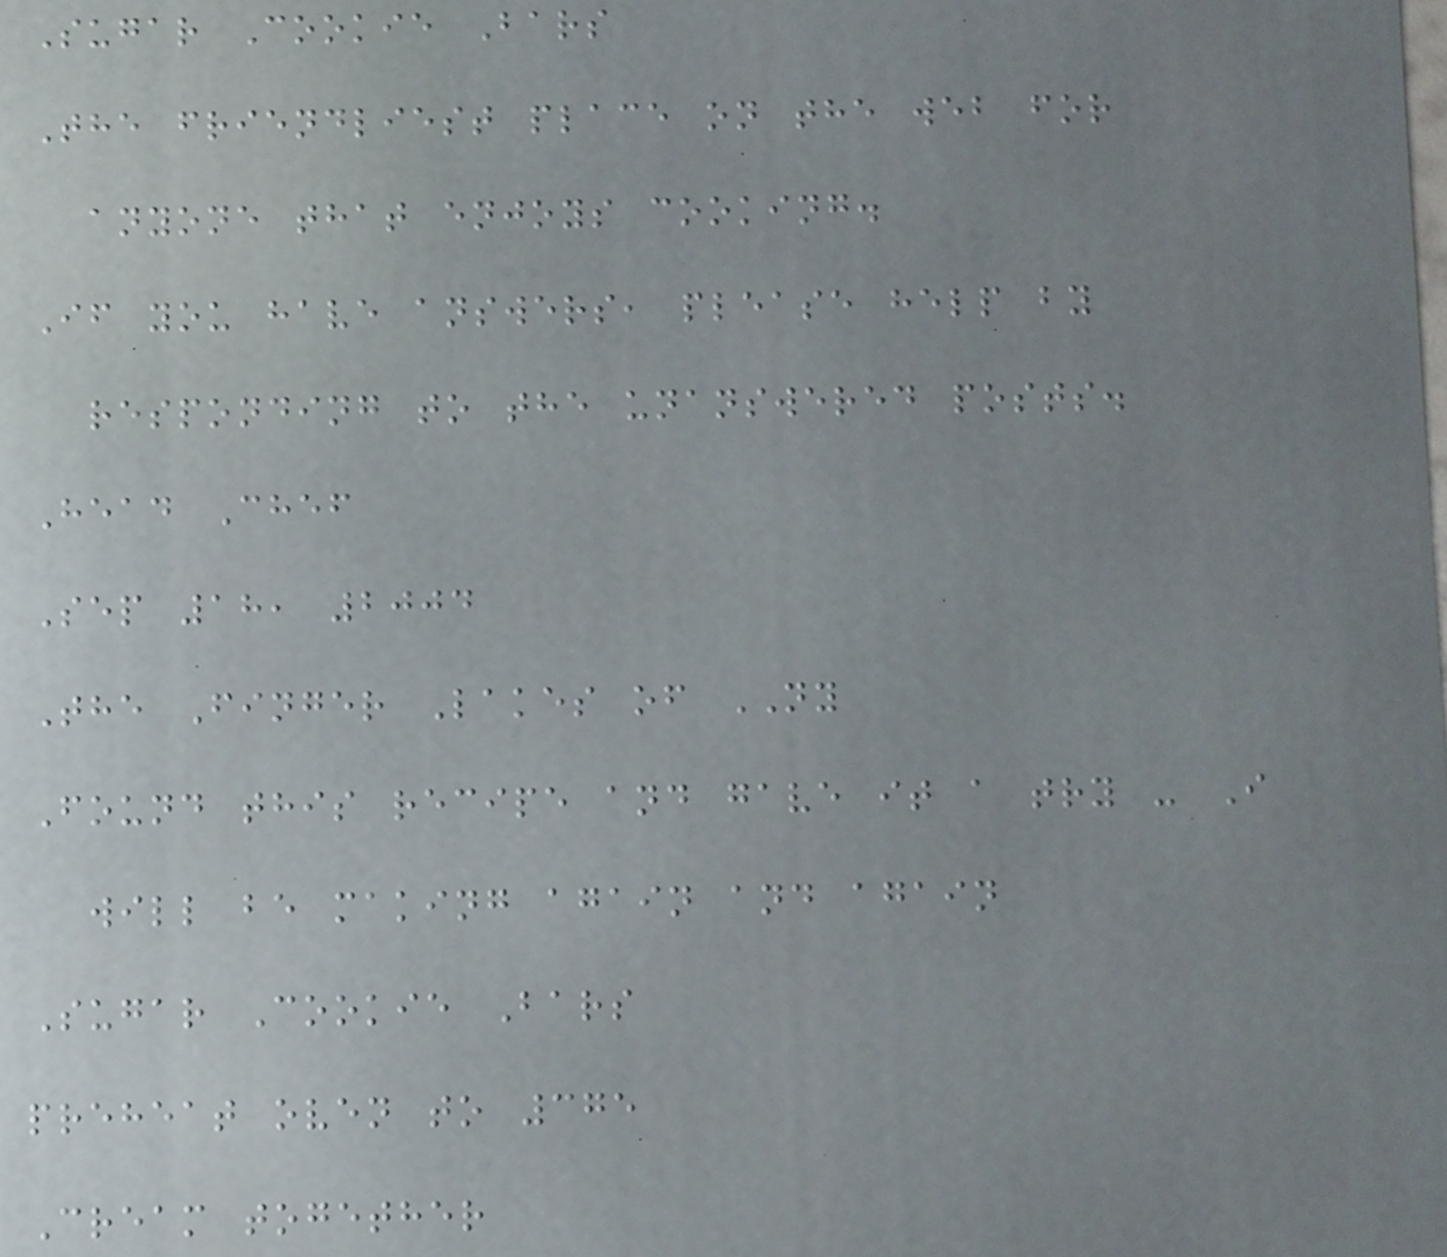Sugar Cookie Bars
The friendliest place on the web for
anyone that enjoys cooking.
If you have answers, please help by
responding to the unanswered posts.
Head Chef
Sep 18, 2004
The Finger Lakes of NY
Found this recipe and gave it a try - I
will be making again and again
Sugar Cookie Bars
preheat oven to 375
Cream together
